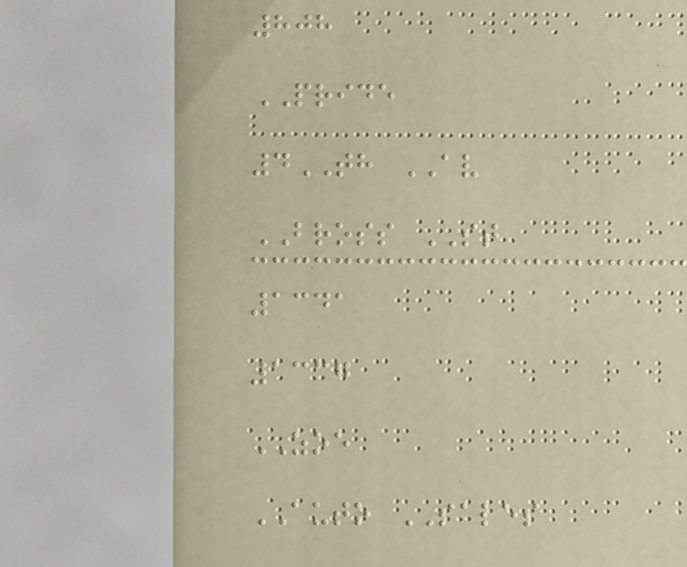808
PRIDE
4TH AV
BROSS ST
1341
1337
ZOE
AUTO SALES
